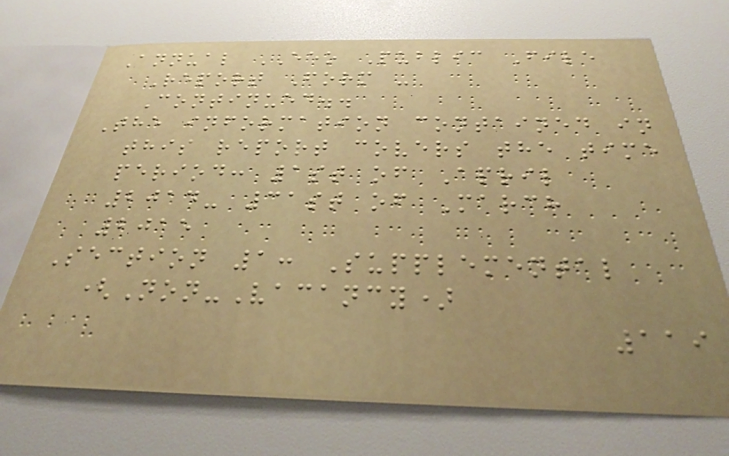Annual EEO Public File
Report Form -
Continued..
The information contained in
this report covers the time
period: 1st of April
2014- 31st of March
2015
Section 1: Supplemental
(Non-Vacancy)
119
